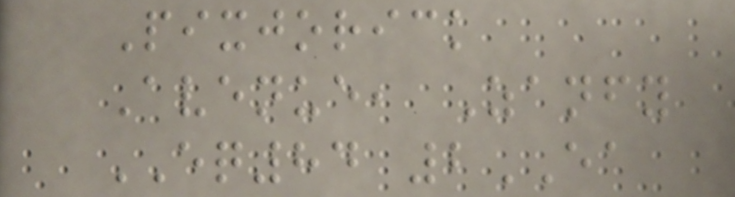Pixjorick
Avenue, Zanfy
EQ84 2EA
